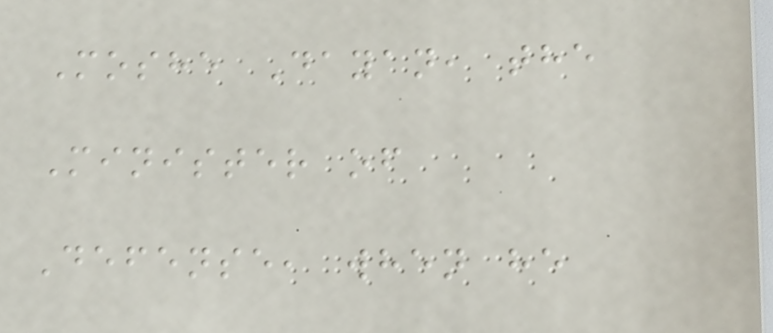Moshe Dayan, the
Minister of
Defense, when he
